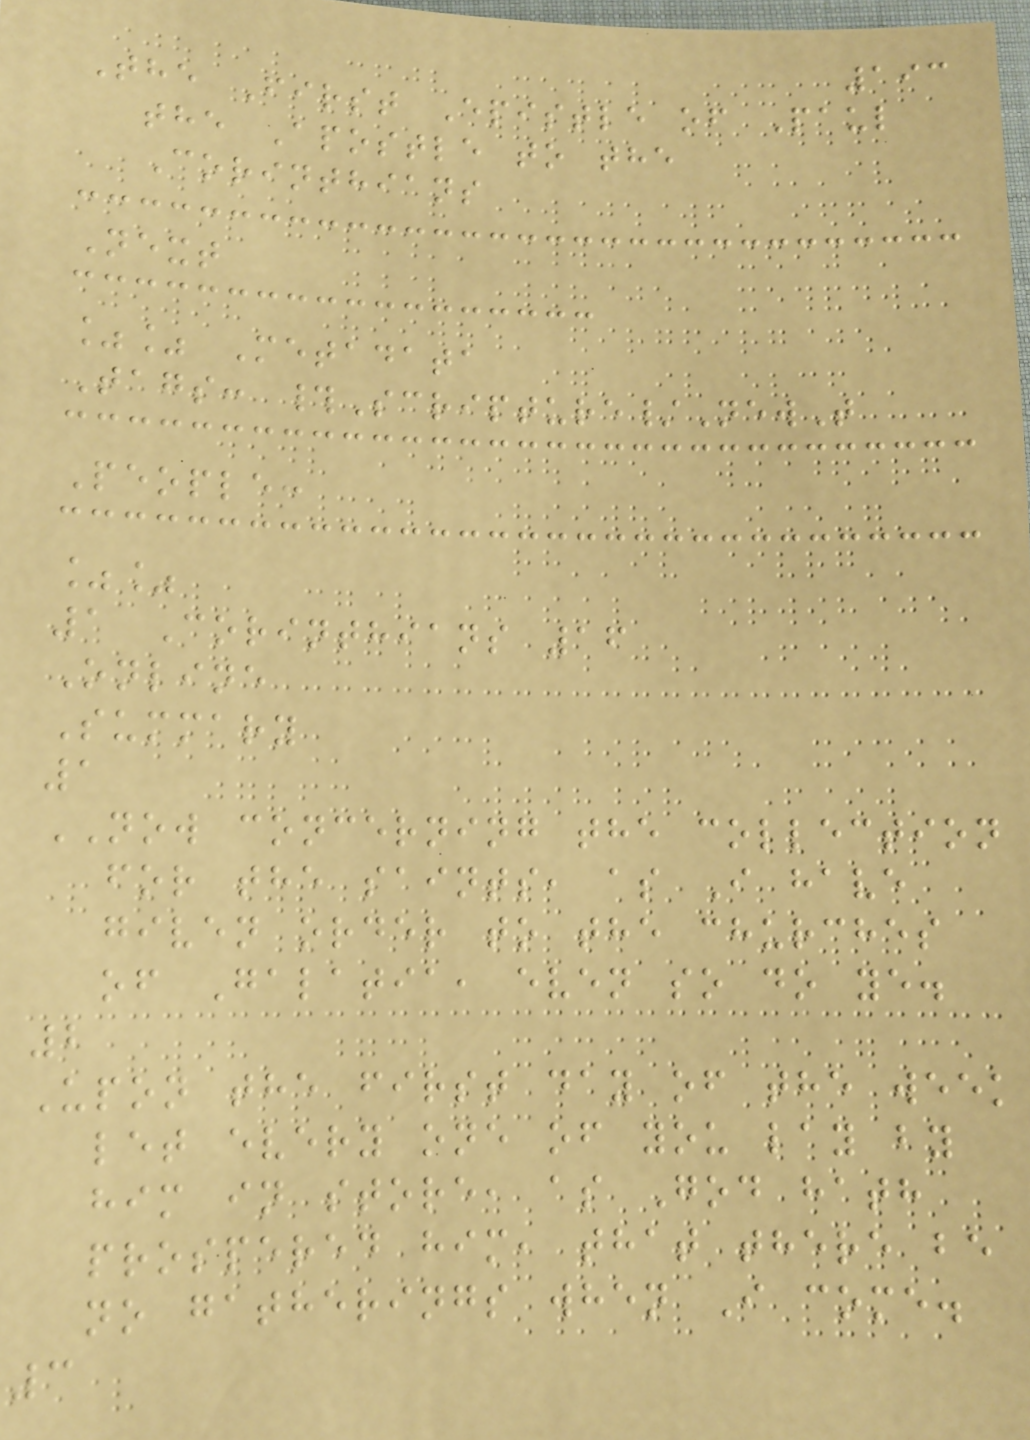193
The First Epistle of Paul
the Apostle to the
Corinthians
Next
%% Metadata
Tags: #Scripture/NewT
People:
%%
1 Corinthians 16
Online
Summary
1
NOW concerning the collection
for the saints, as I have
given order to the churches
of Galatia, even so do ye.
2
Upon the first day of the week
let every one of you lay by
him in store, as God hath
prospered him, that there be
no gatherings when I come.
3
